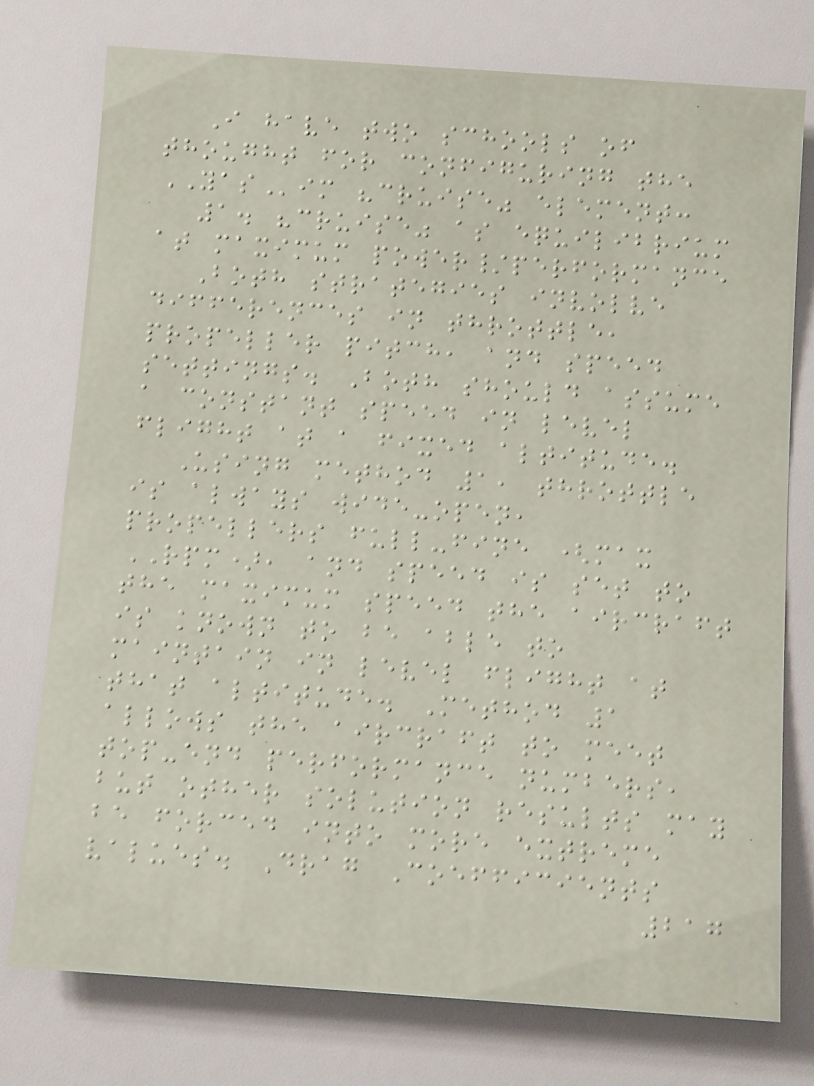I have two schools of
thought for configuring the
YASim "cruise" element:
1. "cruise" as equilibrium
at maximum power/performance
Both strategies involve
differences in throttle,
propeller pitch, and speed
settings. Both should assume
a constant speed in level
flight at a fixed altitude.
Using method 1, throttle
is always wide-open,
propellers full-fine (max
RPM), and speed is set to
the maximum speed the aircraft
is known to be able to
maintain in level flight at
that altitude. Method 1
allows the aircraft to meet
top-end performance numbers,
but other solution results may
be forced into more extreme
values. Drag Coefficients
217
